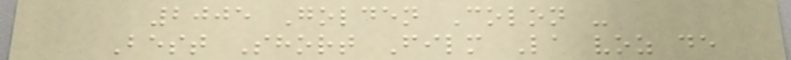2005 Golden Colon -
Best Short Film La voz de
